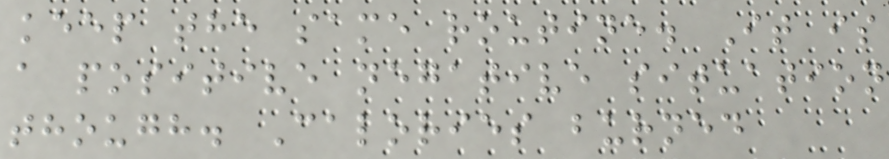keep the same routine. It is
a positive negative situation
though. Calories burned
